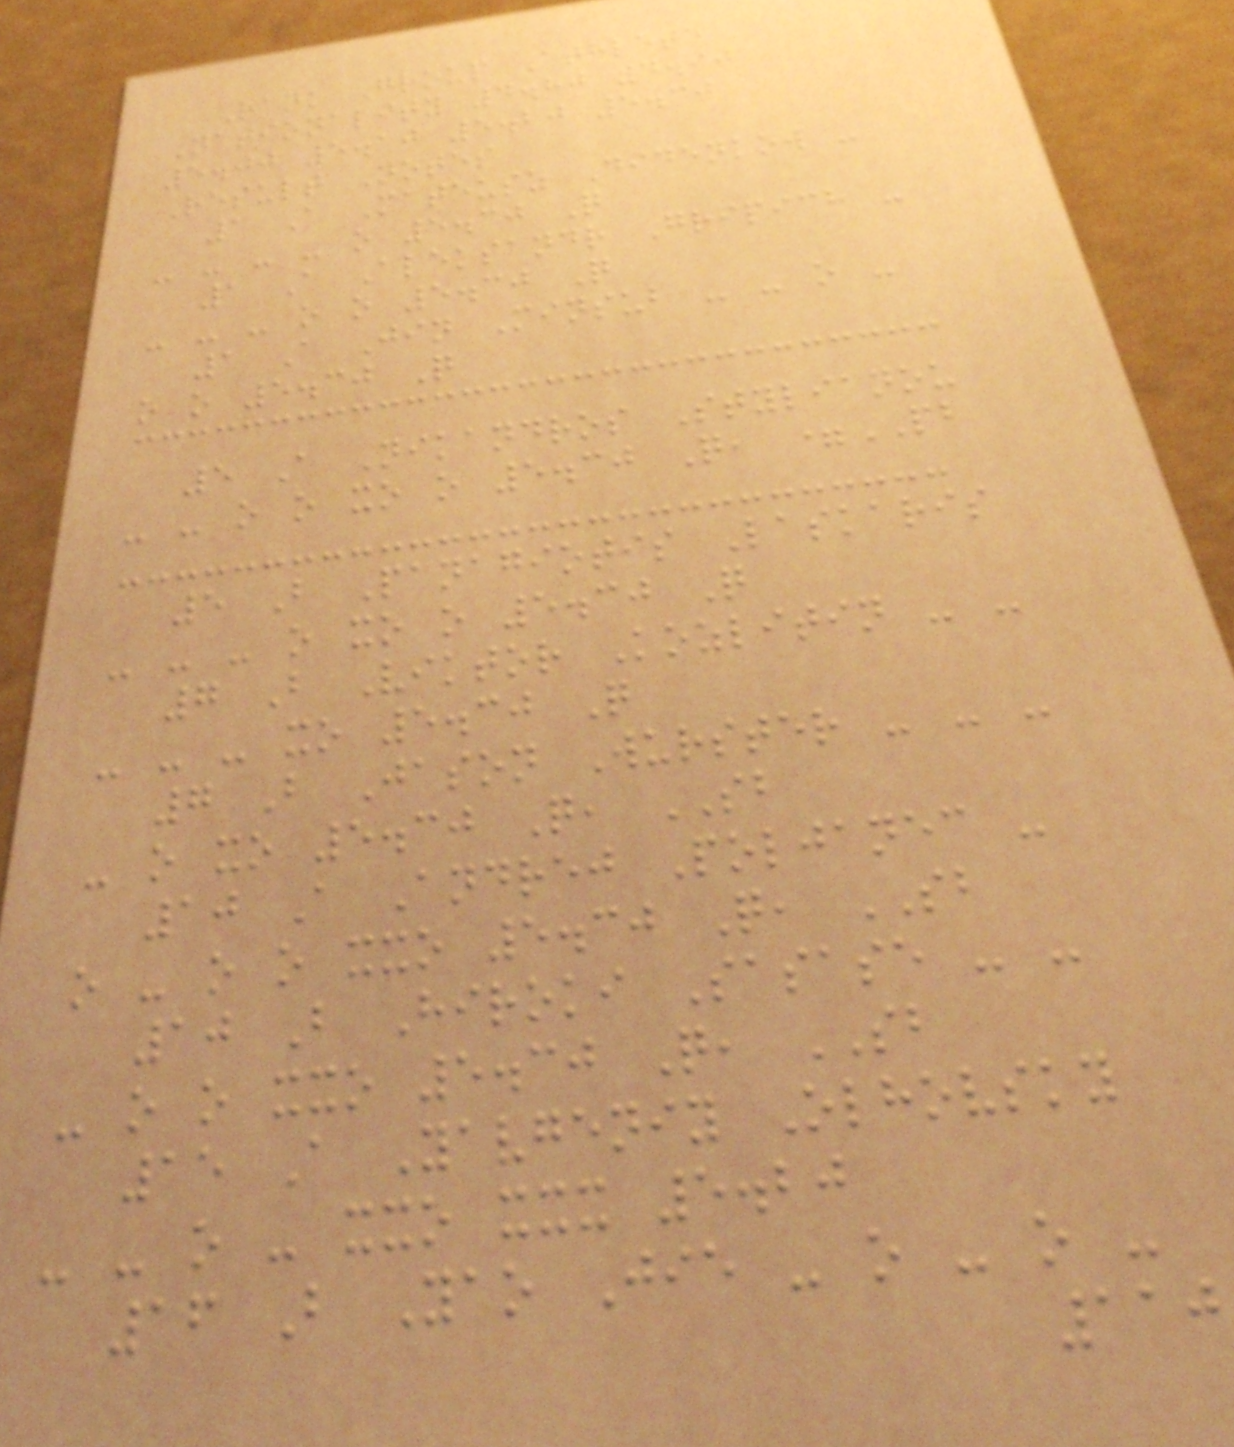Rank Group Athlete
Nationality 4.80 4.90
5.00 5.10 5.20 5.30
Result Notes
1 A Mateusz Didenkow -
- - - - o 5.30 Q
1 A Aleksandr Gripich -
- - - o o 5.30 Q
1 A Jin Minsub - - o -
o o 5.30 Q
5 A Nikandros Stylianou
- - o o xo o 5.30 Q, =PB
5 B Panagiotis Laskaris
- - - o xo o 5.30 Q
7 B Viktor Kozlitin - -
- - - xo 5.30 Q
7 B Jason Wurster - - -
- o xo 5.30 Q, SB
10 A Andrej Poljanec -
o - o o xxo 5.30 Q, SB
10 B Hiroki Sasase - -
- o o xxo 5.30 Q, SB
15 A Yavgeniy Olhovsky
- - o - xxo xxx 5.20
16 B Yao Jie - o - o -
110
